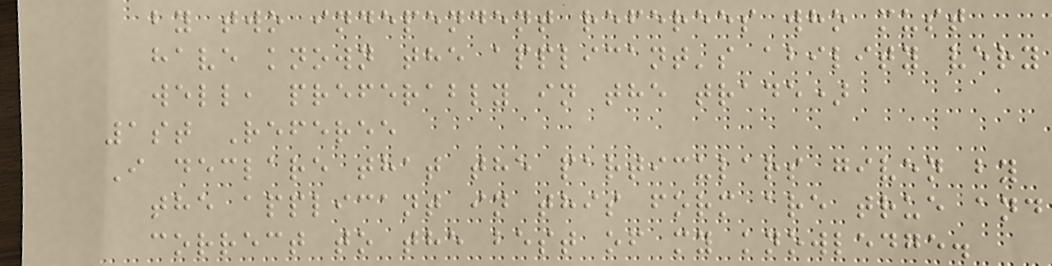by two independent referees who must
have known the applicant's ability very
well, preferably in the trade)
1st Referee
I declare that the particulars given by
the applicant in this form are true and
correct to the best of my knowledge.
